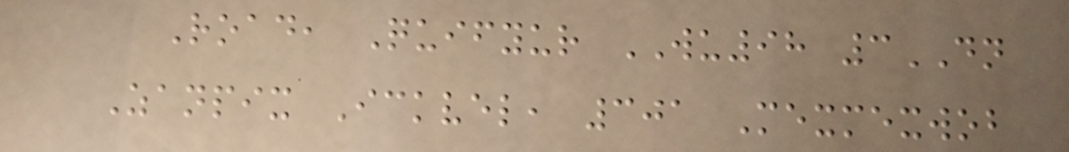Road, Quifyur WU98 3DN
Zanpix Ickvel, 301 Mexmexwob
